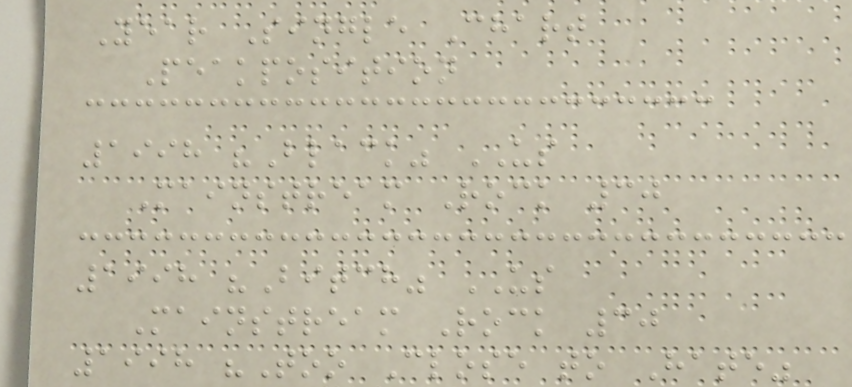Year Single Chart
Peakposition
1998 "Black" US
Mainstream Rock 30
1998 "Bitch" US
Mainstream Rock 30
1998 "Too Close to Hate"
